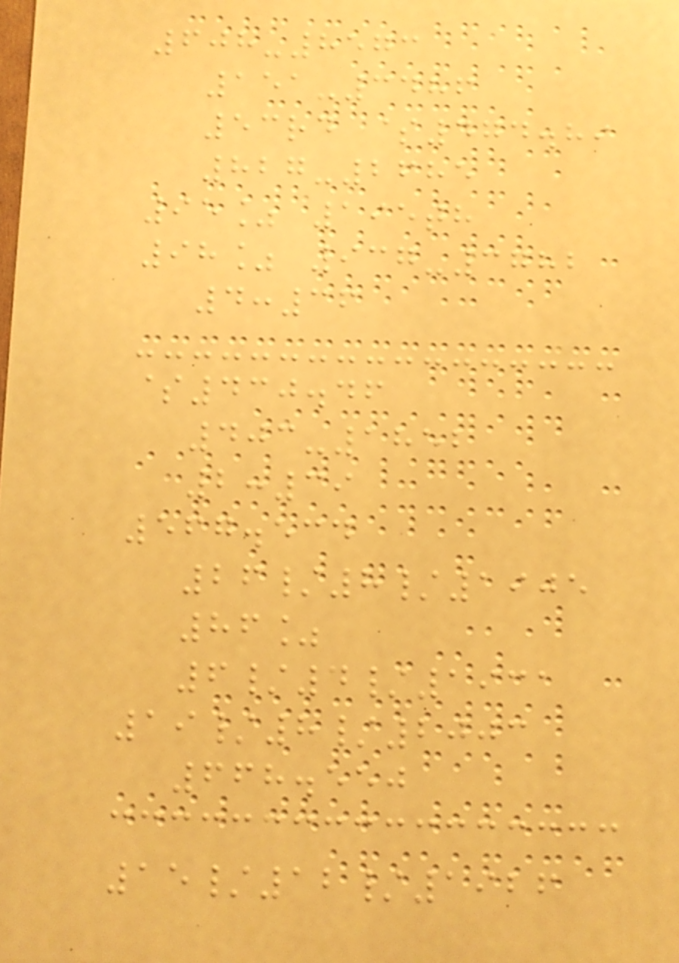608-8573
151-3486
53rd $474.89
827-2685
95% 195th
98% 937-3782
4:36
$430.46
403-1852
2:39
567.534
26/8/1905
86%
6/4/1931
19/8/2003
668.550
15/12/1926
